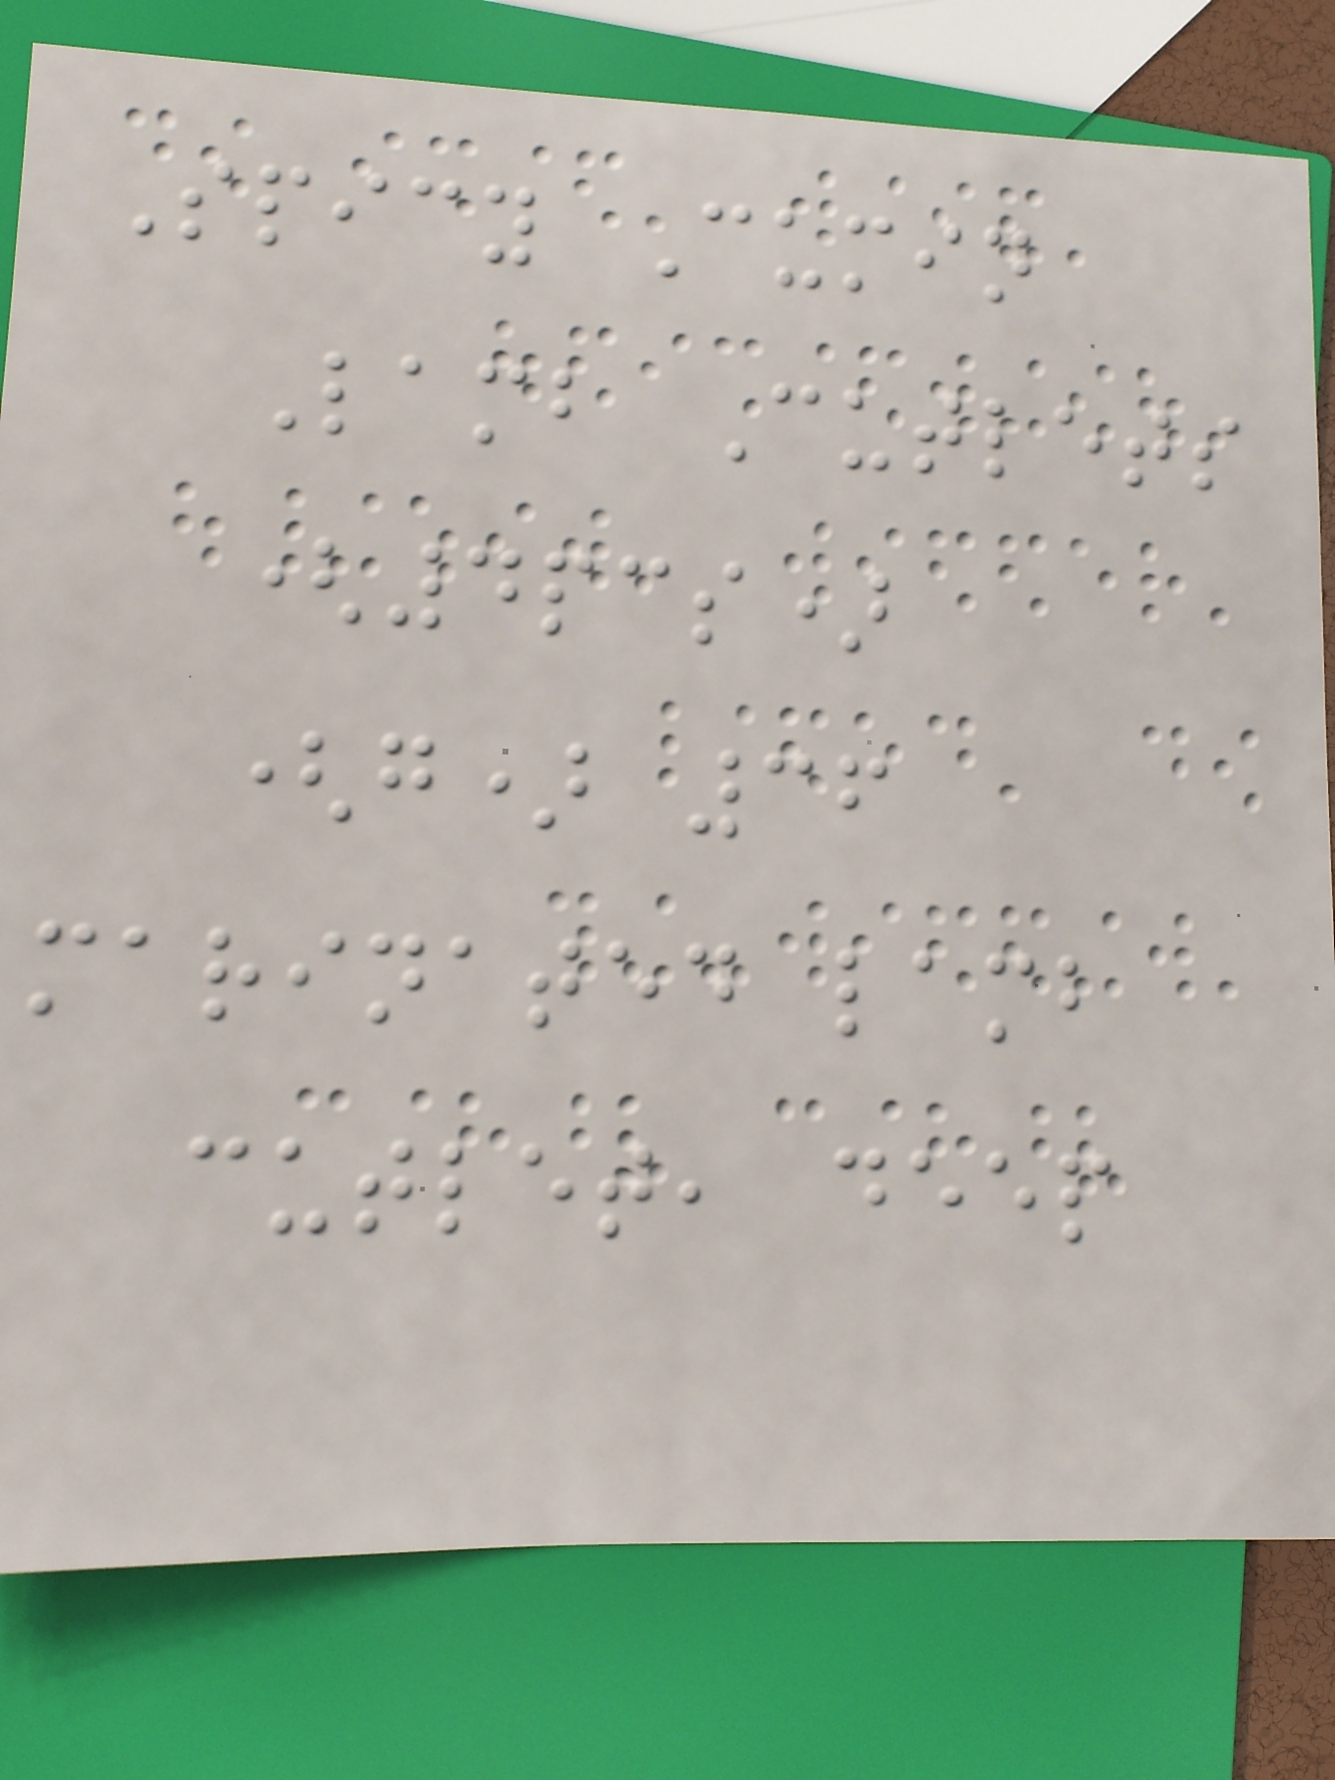Spicy Cumin
Lamb Cutlets
(4pcs)
(g) 36
marinated lamb
cutlet, deep
